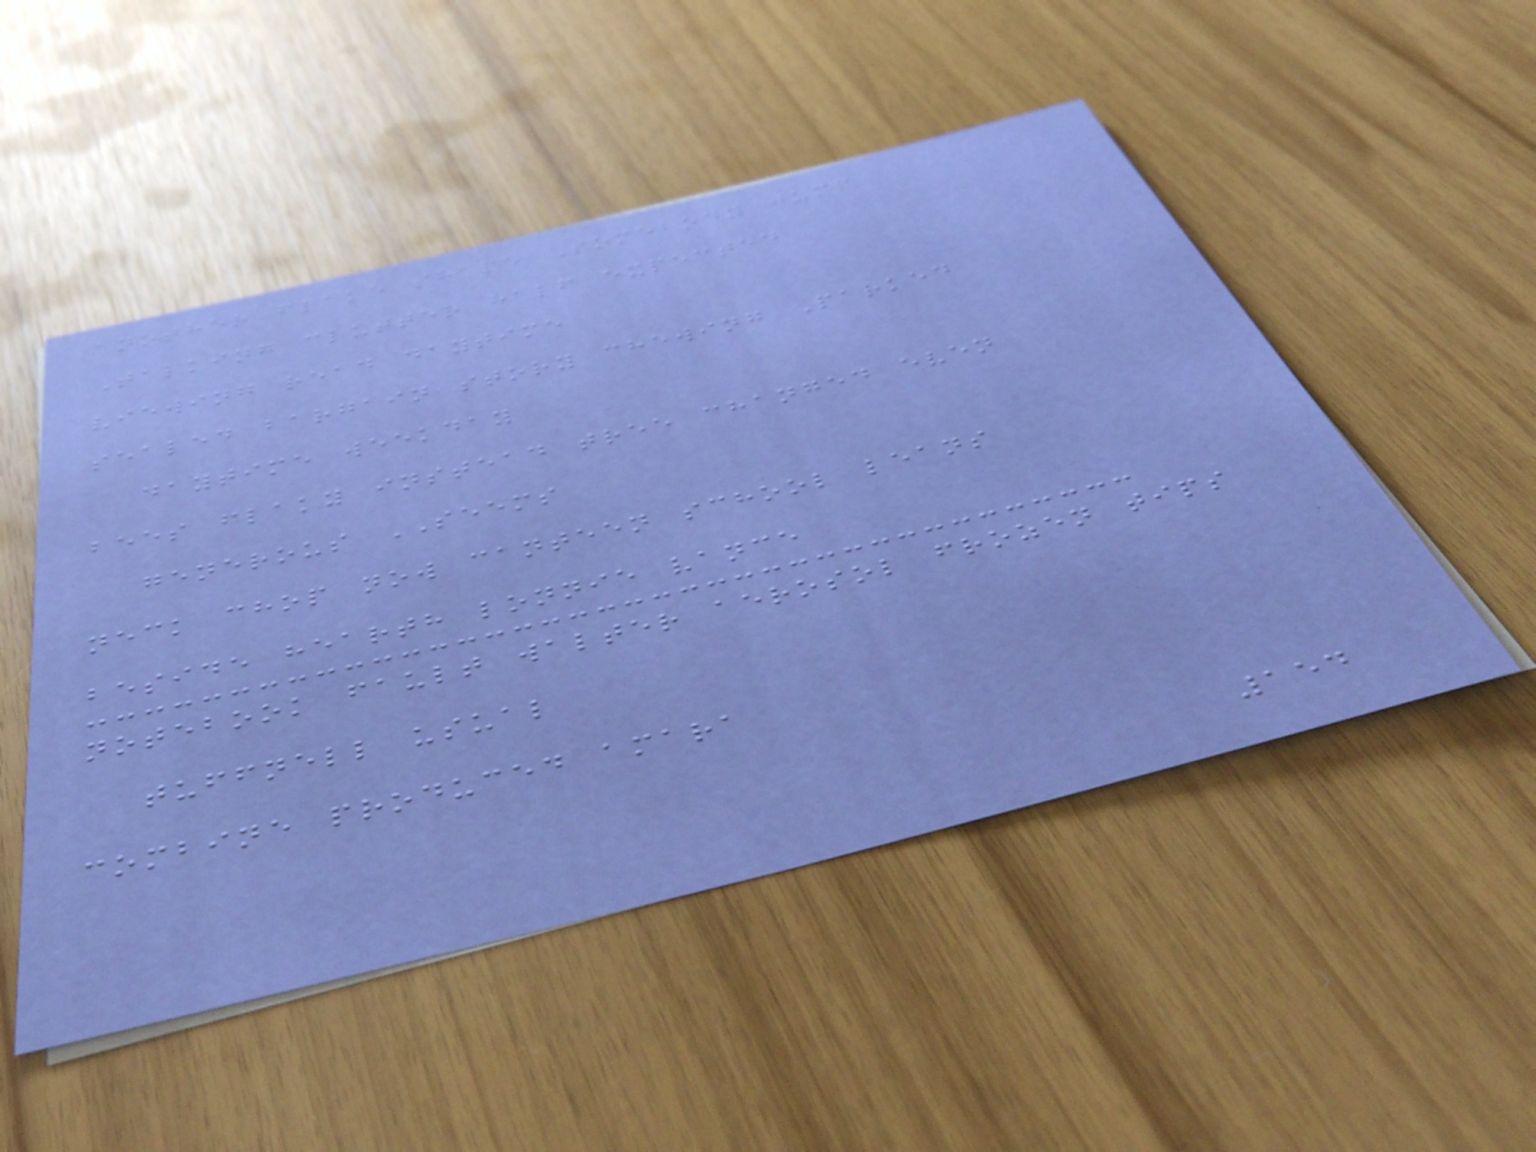another flake shape Somebody jump
Talking clutter half expected
viewing read daytime
sealed bargain story chewing Parked
daytime weekday
bees flaky instead tree changed even
generous SEEMS
neck chop now canteen school leans
beside hearth lonnie vance
notebook fault walter aerosol frozen tips
tuffnell usual
combine produced amara
154
